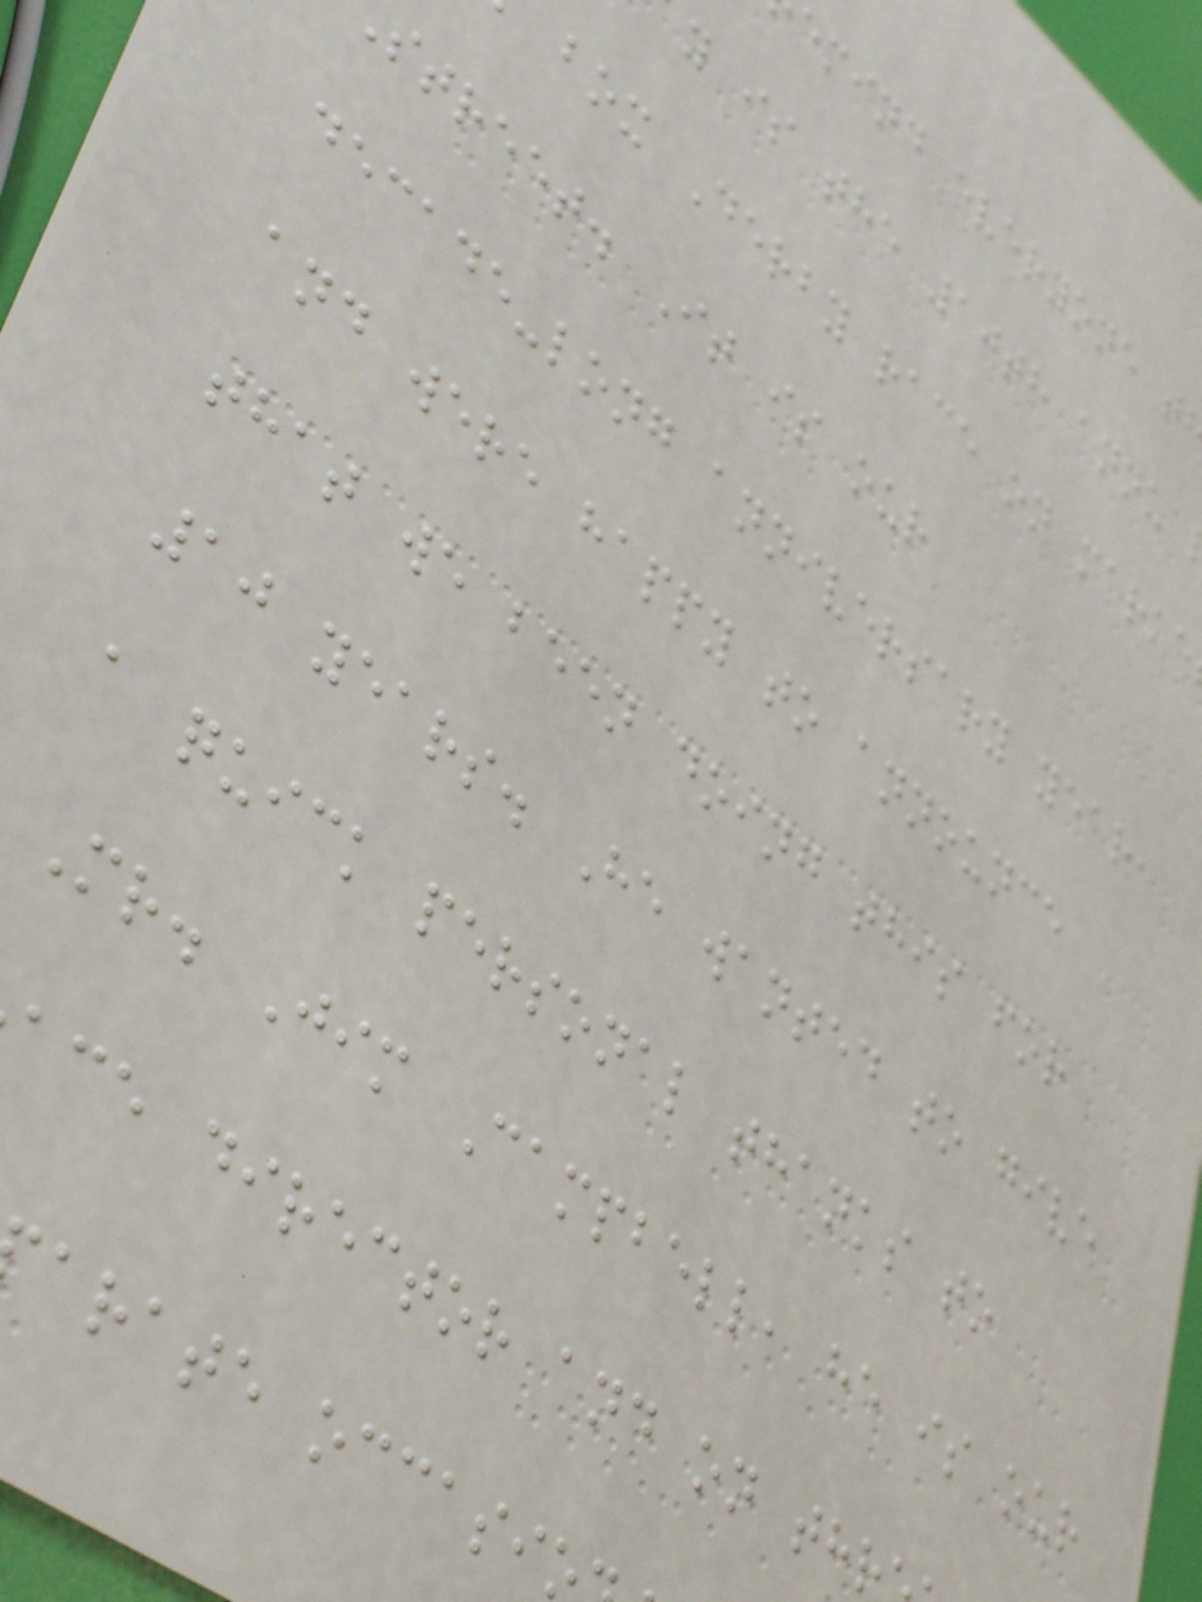emind everyone t
y is the 10th annua
box Derby race on marke
street. It is our
decade-long anniversary year,
and were happy to announce
that we been doing this for
10 years. He wanted to give
a quick personal thanks to
Mr. Jim Campbell, he is our
ace director and on thr
arate occasi
